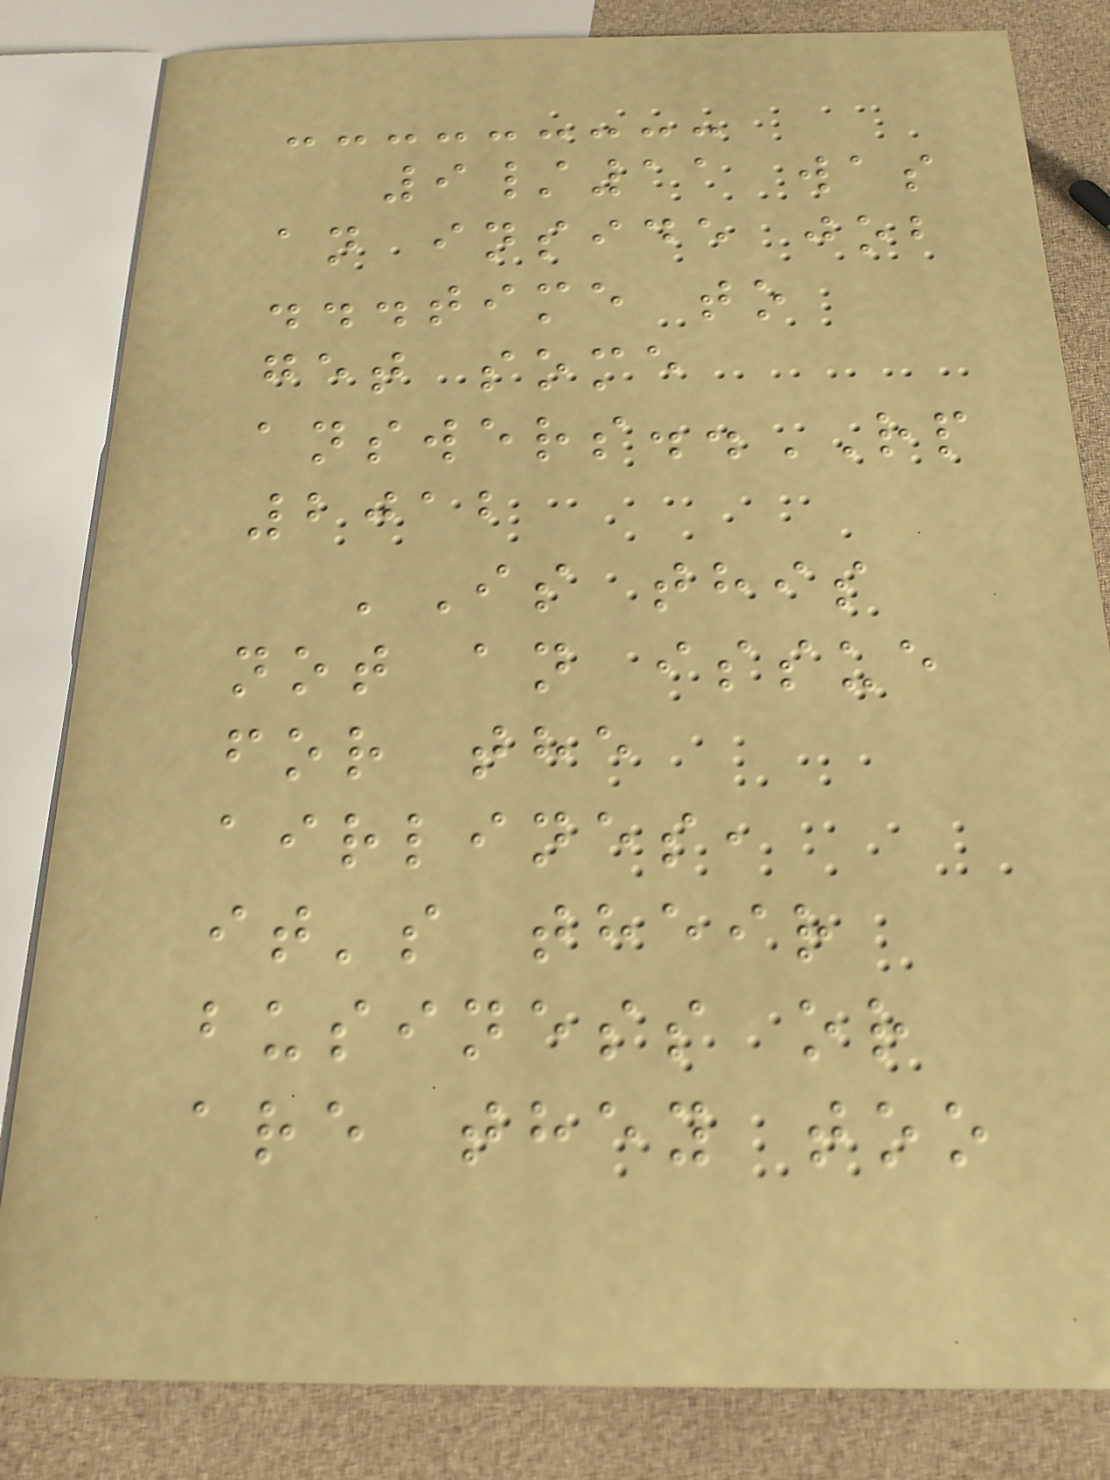9/11 was
an inside job
...time to
get some
answers..RP
2012
'Is this
not an issue
for the
airlines,
it's their
business or
are they too
